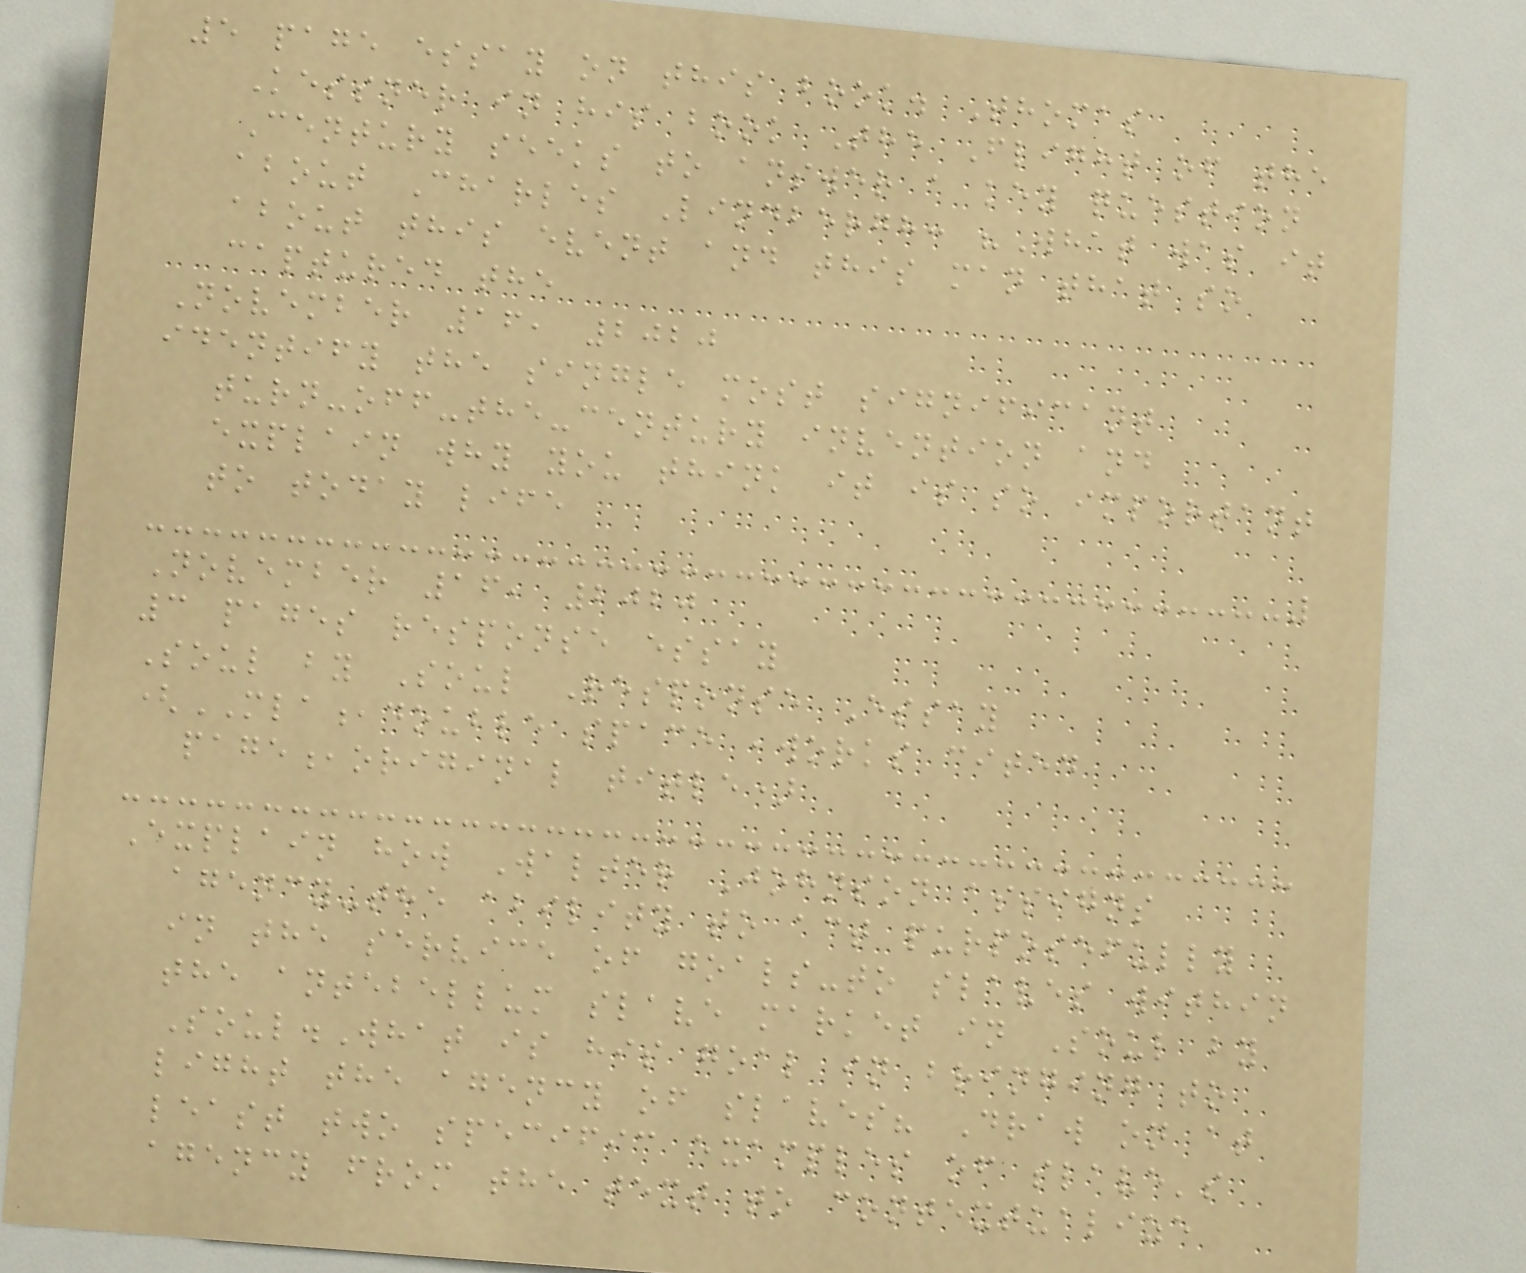5 page essay on this book. Thomas
Kessner in his book The Flight of the
Century seeks to answer a key question
about Charles Lindbergh: "What was it
about this event and this man that so
captured the
November 16, 2020
identify the single most significant
turn-off-the-century invention and
explain why you think it is so important
to today life
November 16, 2020
3 pages response essay
Soul by Soul Response Essay
(MLA,double space ,works cited
page,original title)
Explain how Walter Johnson assigns
agency-the ability to act purposefully
in the service of goals-to slaves within
the antebellum slave market in Soul by
Soul.What is his goal in bringing to
light the agency of slaves? Draw on at
least two specific examples of slave's
agency from the text to contextualize
